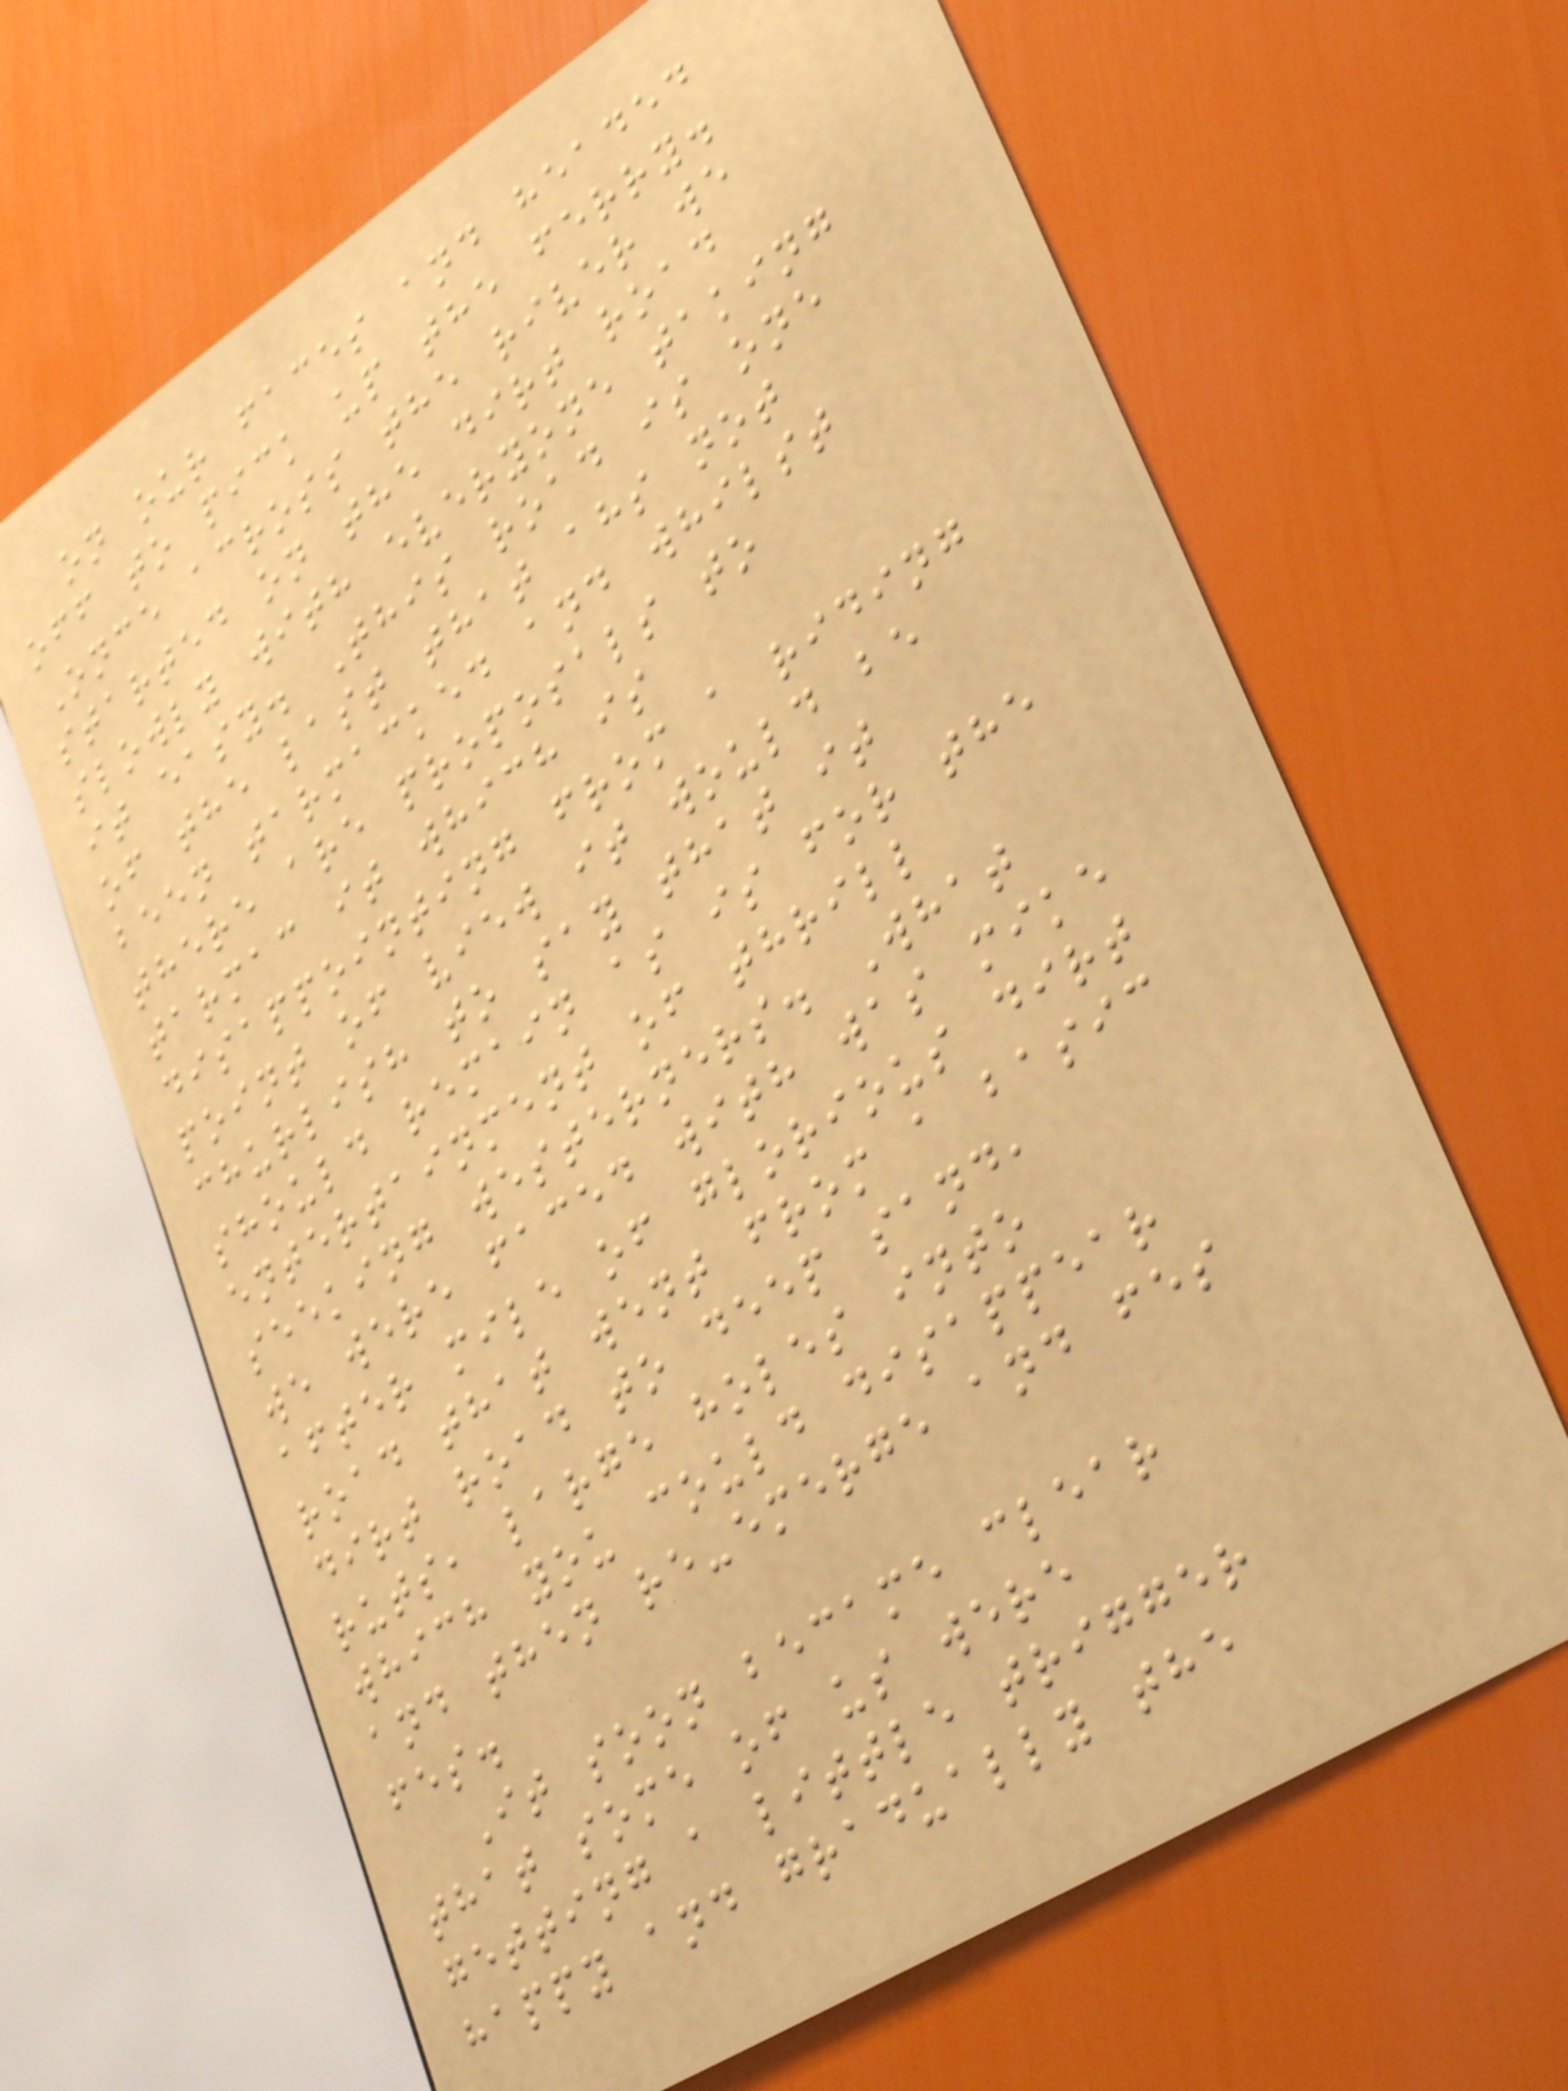on our faces and headed
off to pick up the ferry.
Once across the river we
started on the dirt road
slowly with everyone taking
it easy. This road is one
of the last that ahs not
been tarmacked and whilst
there are proposals to
tarmac it which is
disappointing from a riding
point of view it would be
churlish to say that it
should remain as is for the
entertainment of thrill
seeking westerners. What
we were faced with was mike
after mile of glorious dirt
road that went from a basic
dirt road to deep sand,
ruts, large holes into
which you could disappear
and then re-emerge and fes
fes.
It soon became clear
that some of us were
getting a little trigger
happy and gradually the
